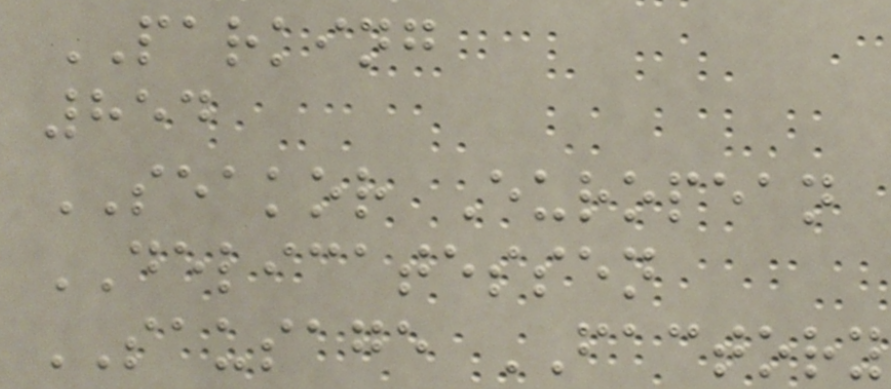PARKING
854
SEAKOR European
DELICATESSEN
SAUSAGE FACTORY
